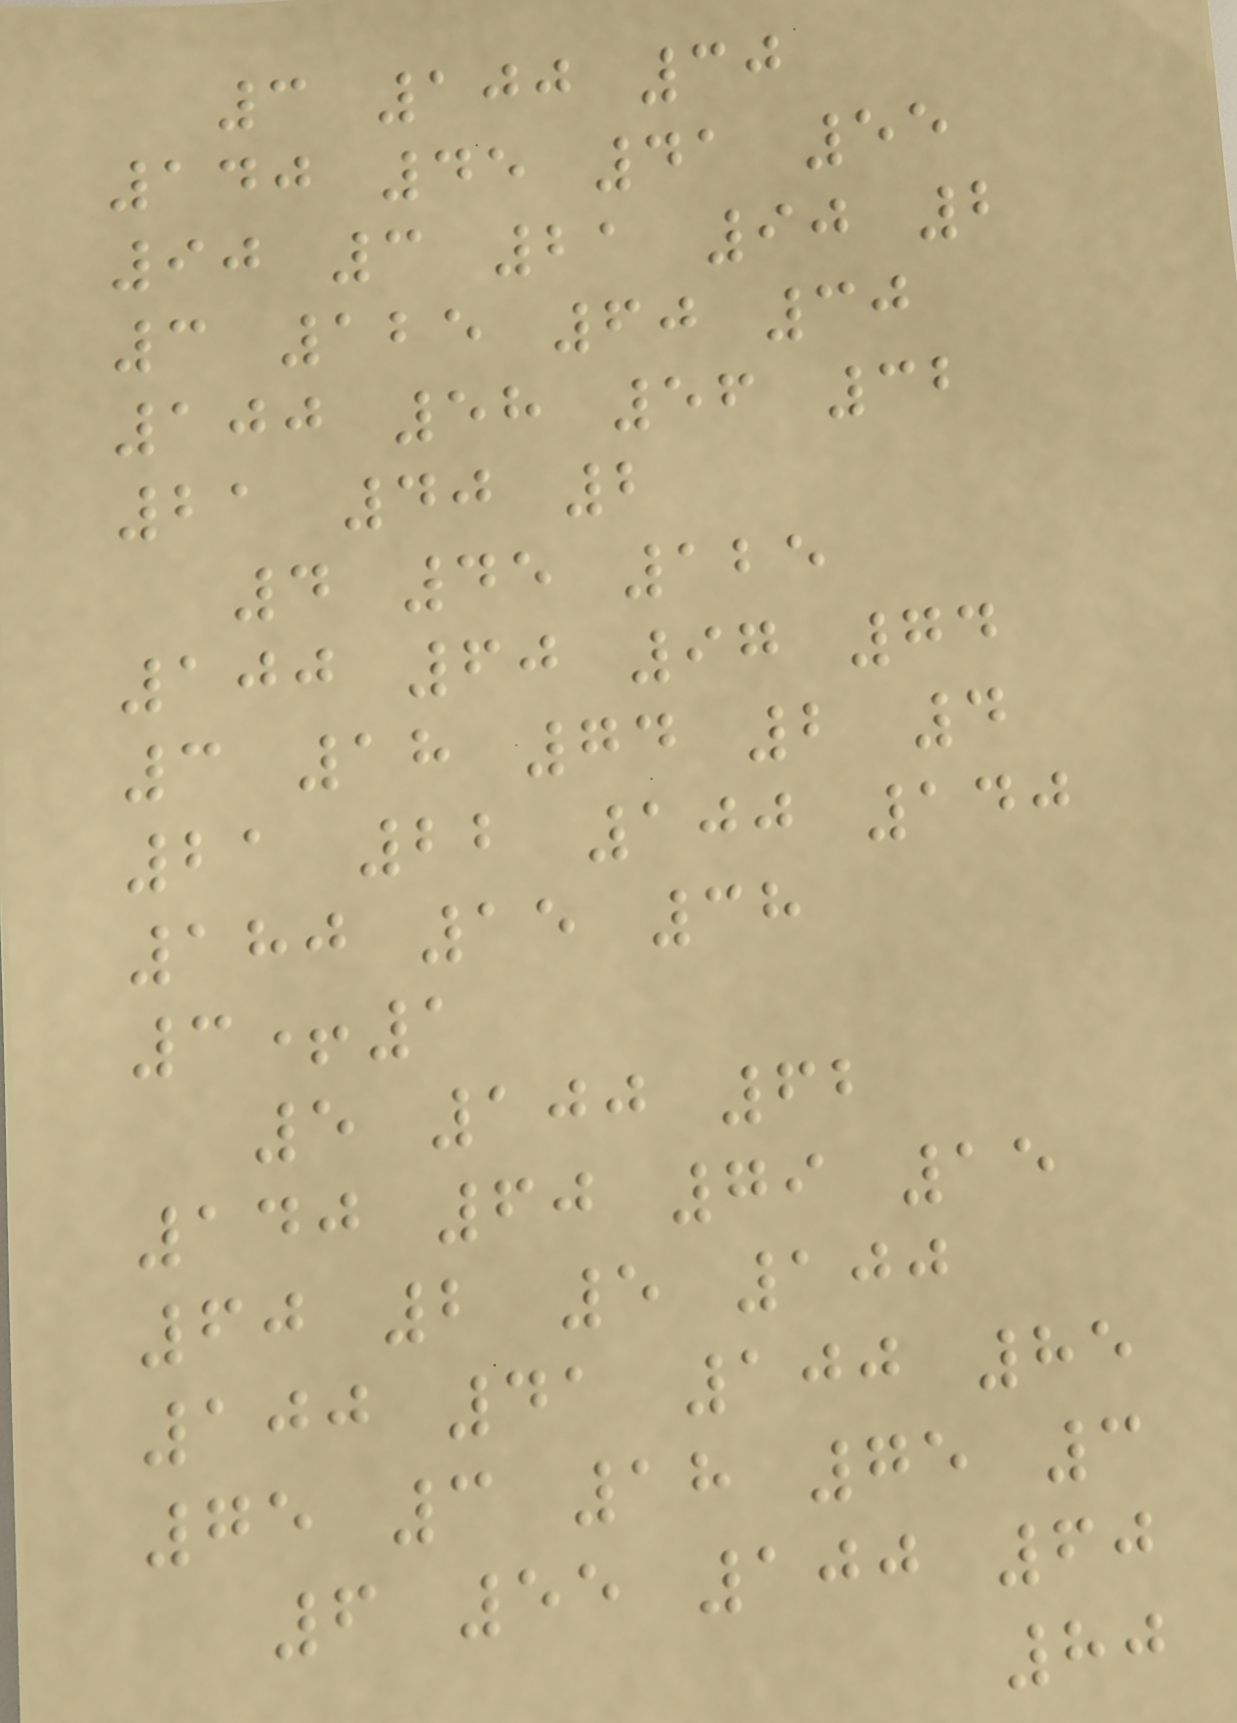3 100 30
140 45 41 55
90 3 21 90 2
3 125 60 30
100 58 56 32
21 40 2
4 45 125
100 60 97 74
3 18 74 2 4
21 22 100 140
180 15 38
3+1
5 100 62
140 60 79 15
60 2 5 100
100 41 100 85
75 3 18 75 3
6 55 100 60
80
